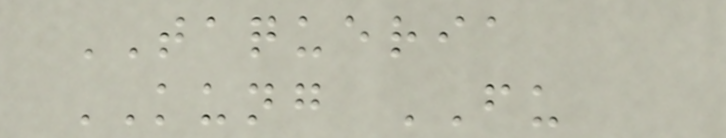TAQUERIA
KUNG FU
